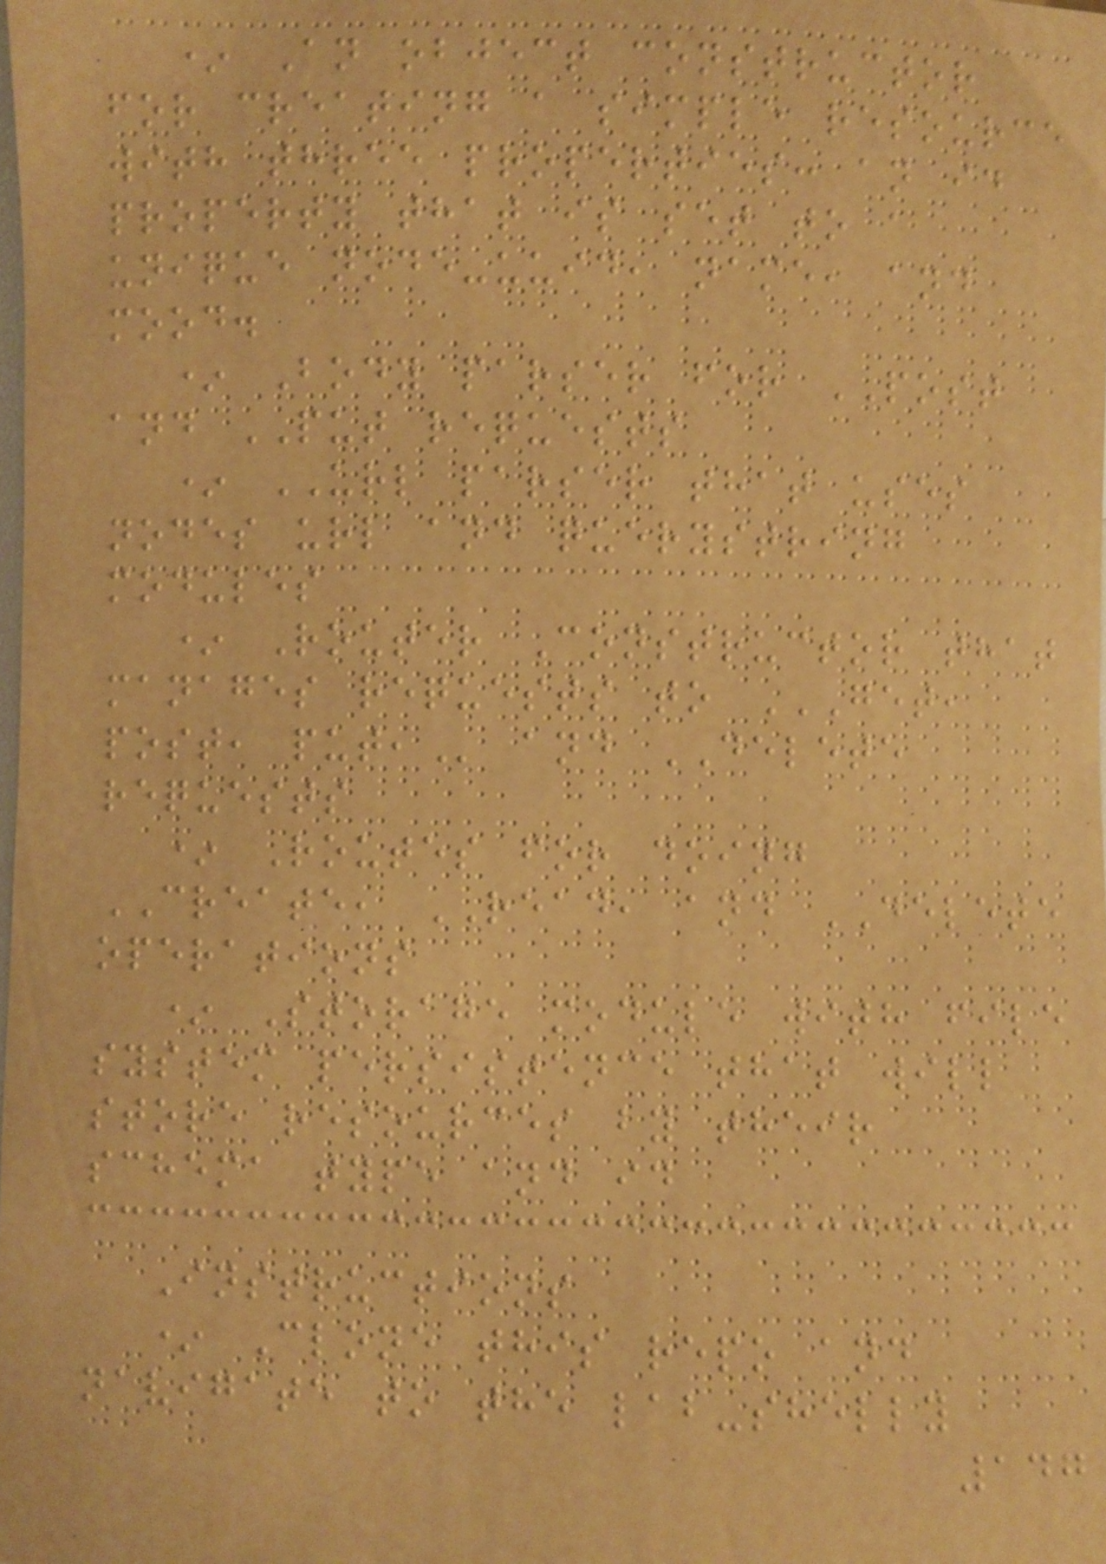* An object constructor
for creating a simple resource
with three properties: an id
property that is set to a
unique node-uuid, name, and
mood.
* Body parser for POST
and PUT requests
* URL parser that uses
nodes url and querystring
modules
* Router Constructor that
manages requests to GET,
POST, PUT, and DELETE
requests
* Routes for doing
CREATE, READ, and DELETE
operations
* Storage module with file
system persistence that will
store resources by their
schema type and id
Instructions
* Clone this repo and
navigate to the lab-shelly
147
